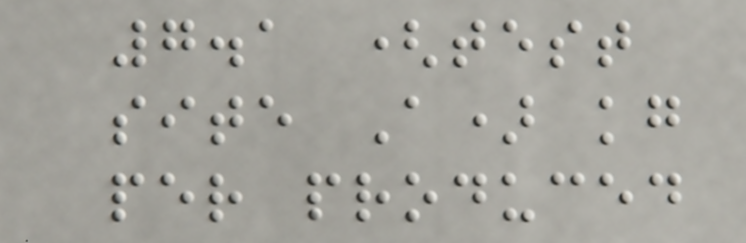7.1 (test
site A) kg
per produced
